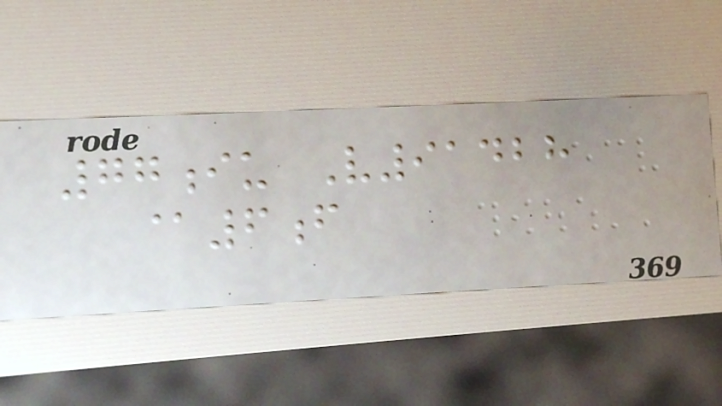77iu V91428
@6f
